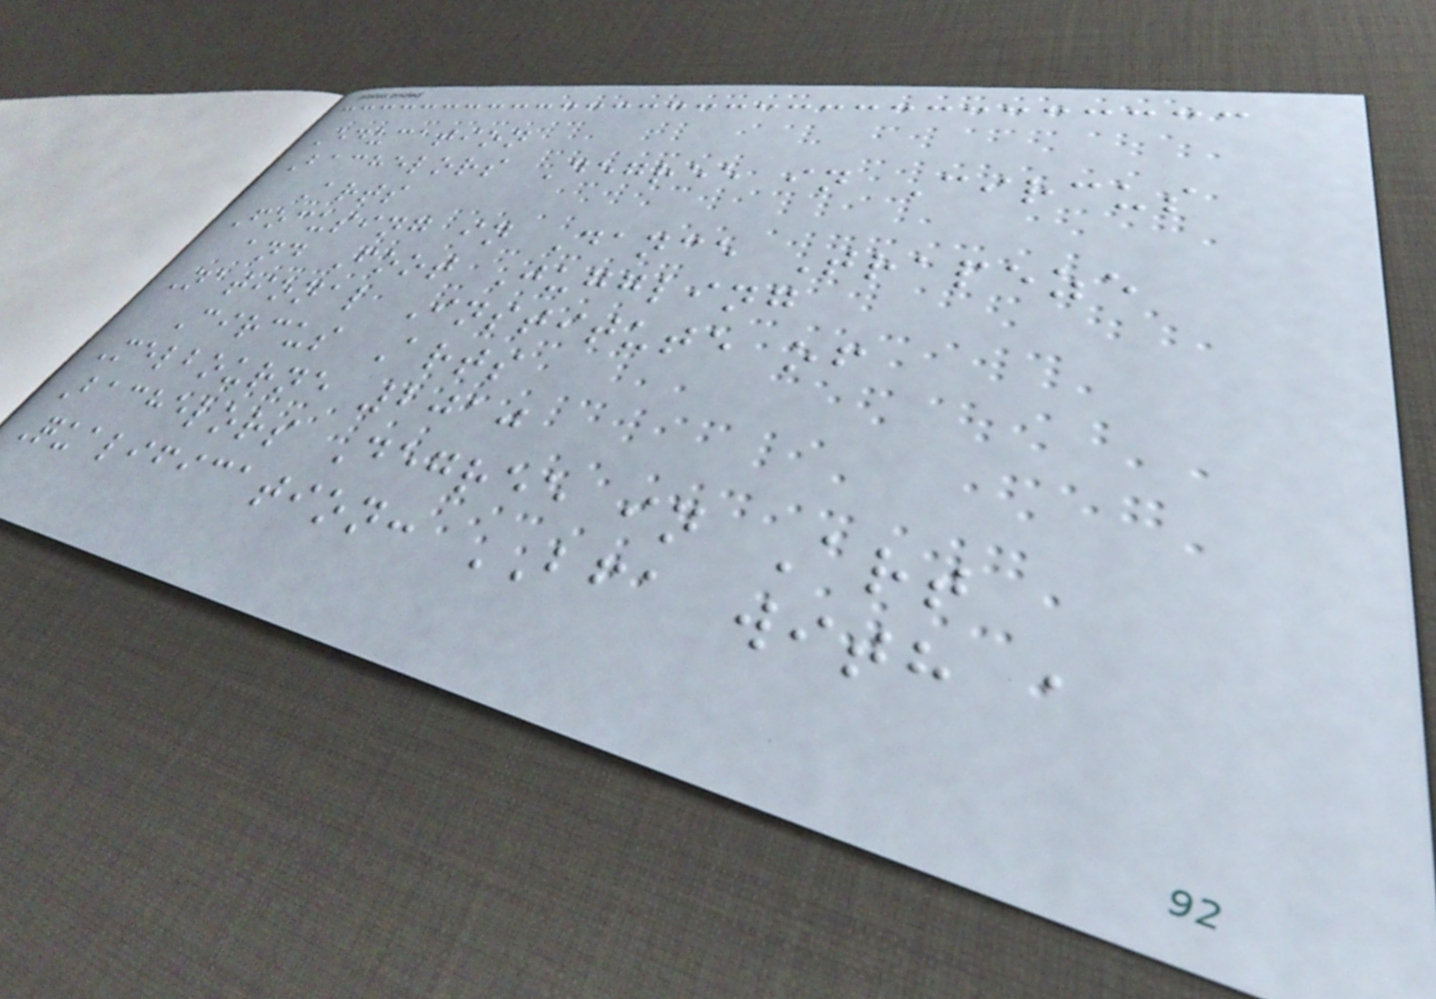Education
Bachelors Degree in Circus
Arts
Focusing in Dance Trapeze
and Foot Juggling
National Institute of
Circus Arts
Melbourne 2010
Bachelors Degree in Art
Qualification: BFA with a
